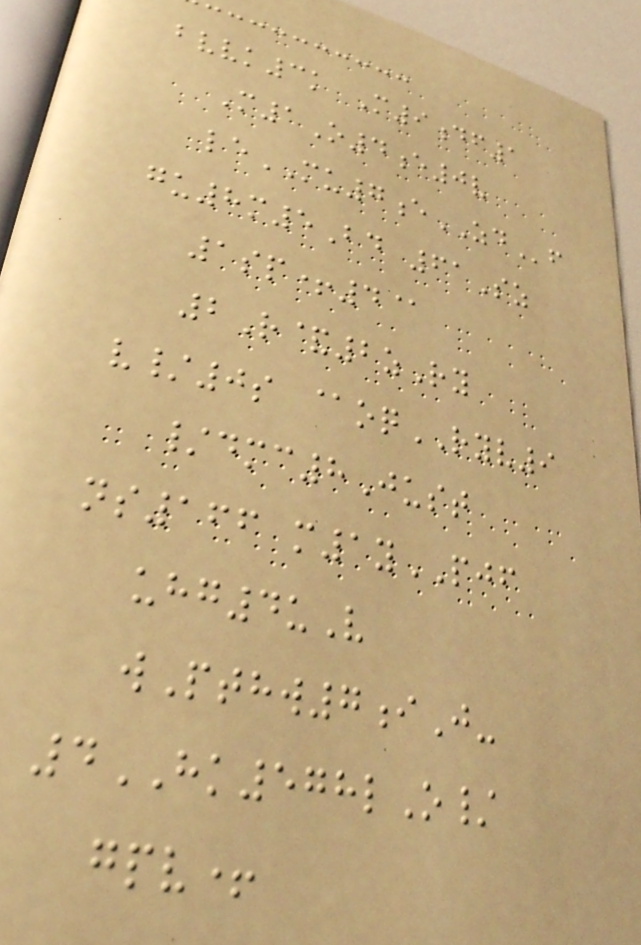bvvk3k M9df1
M1O4e0v
leMU7eZDf
gu8m5Bd 61Sz
1sp+4@
2R&2zRy
v/0s @oqRYV9
/dmc8Just
ns166 m1yPJF
uhg4uV
wPthw7iJ-
4HK578lO/
gpv+
